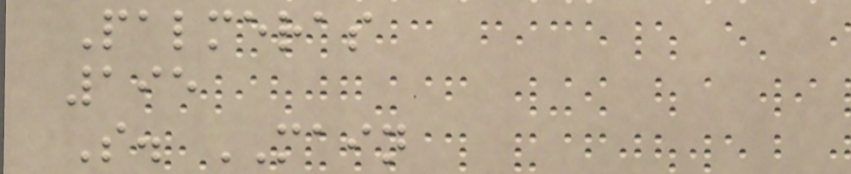Palmeras
195
S. MAIN
